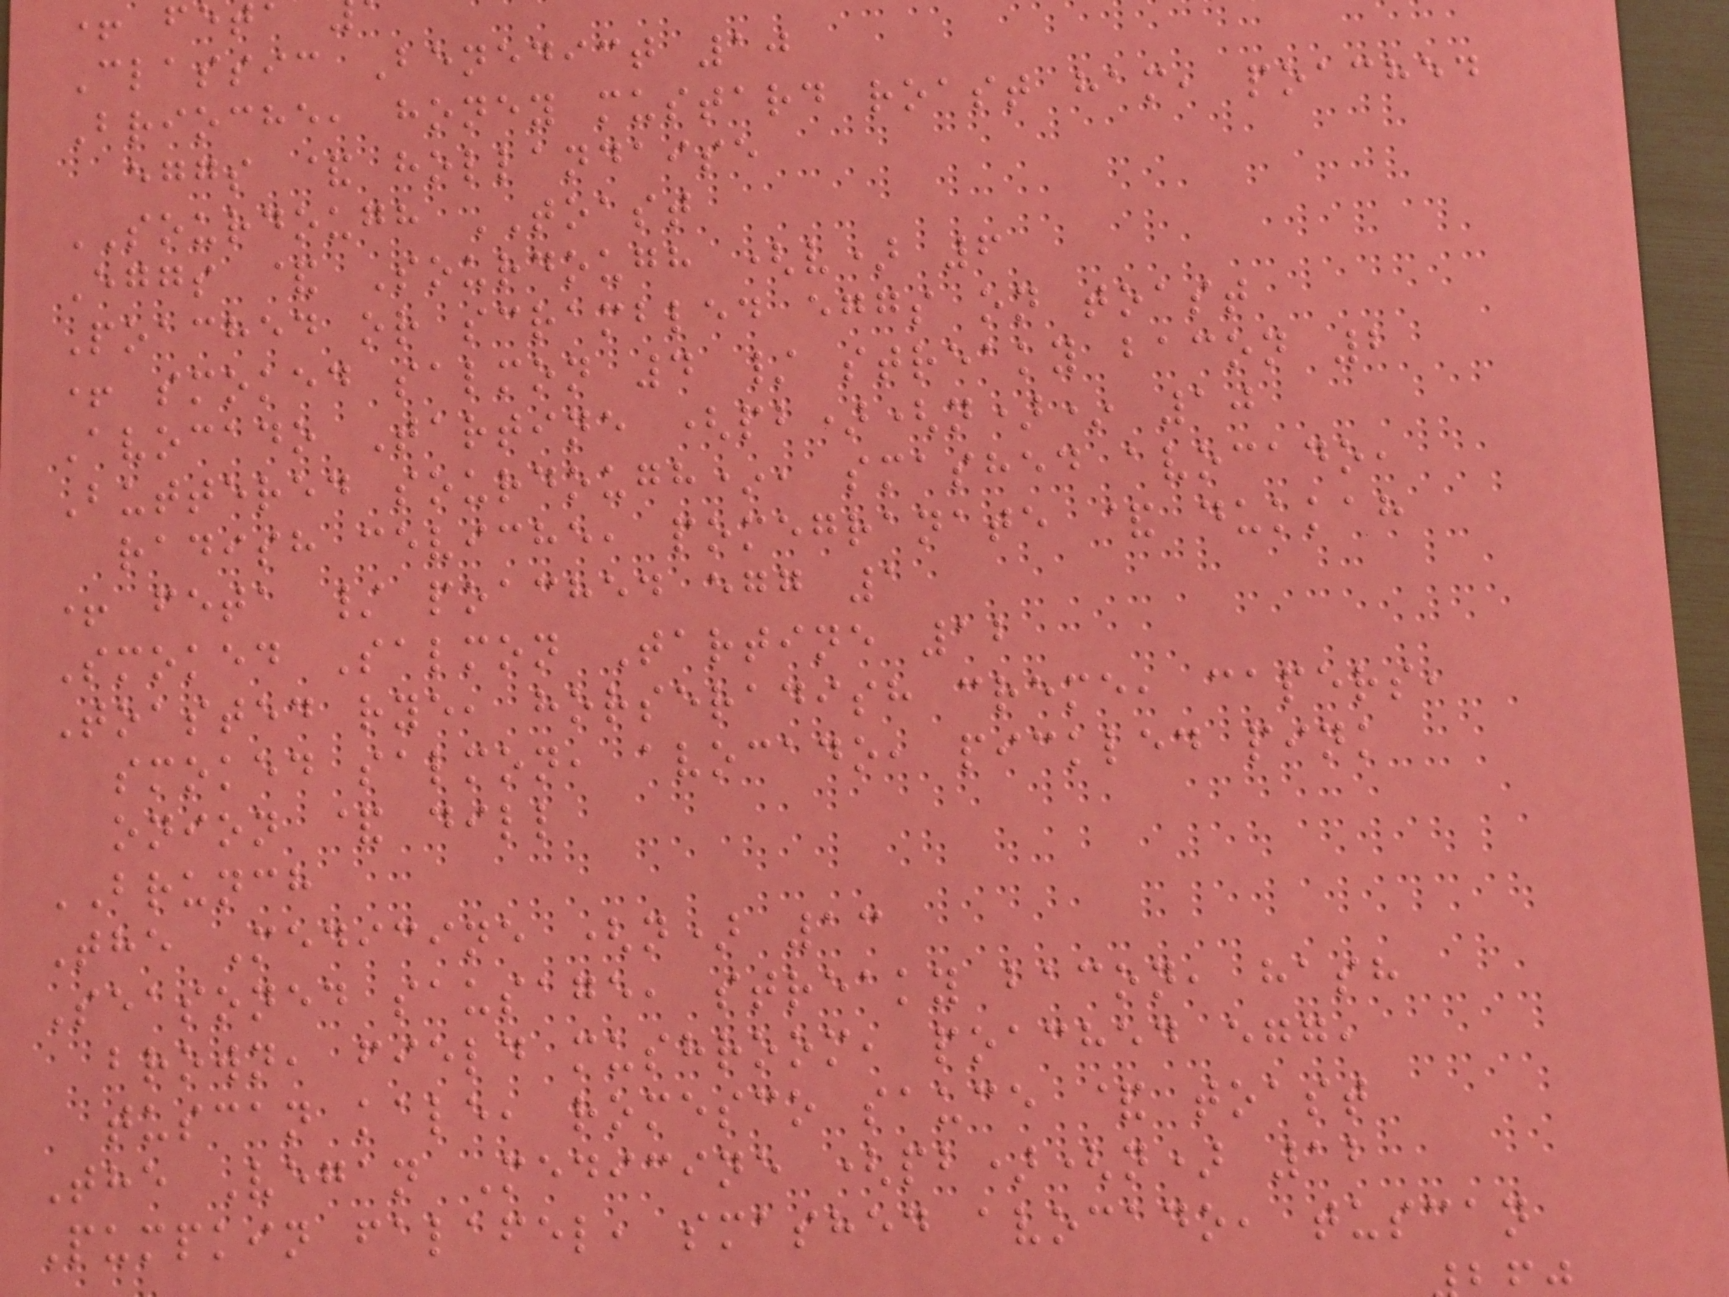+ fet
Classic Benedict 10
Brioche, honey mustard roast ham, poached
eggs & hollandaise
SOURDOUGH TOAST
Eggs & Sourdough (v) 6
Poached or scrambled eggs on toast
+ smoked salmon 4 / streaky bacon 2
Avocado Tartine (pb)(n)* 10
Buttered sourdough*, smashed avocado,
radish ceviche, pomegranate & dukkah
+ feta / poached egg 1
Smoked Salmon Tartine 12
Toasted rye, horseradish creme, capers,
smoked salmon, avocado, pickled pink
onion & dill
BRUNCH
The Medicine (n) 13
Seasoned sausage, streaky bacon, hash
brown, field mushroom, poached egg,
tuscan kale, romesco sauce & toast
The Vegan Medicine (pb)(n) 12
Pumpkin falafel, smashed avocado, tuscan
